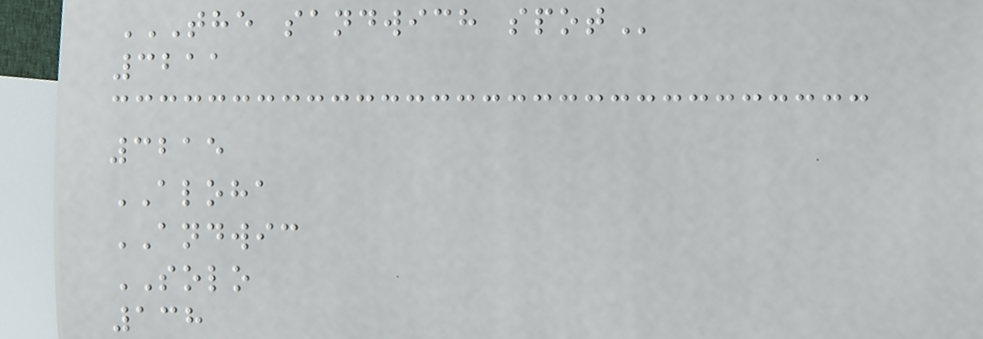THE SANDWICH SPOT
3211
3215
ALOHA
ANDWIC
SOLO
138
